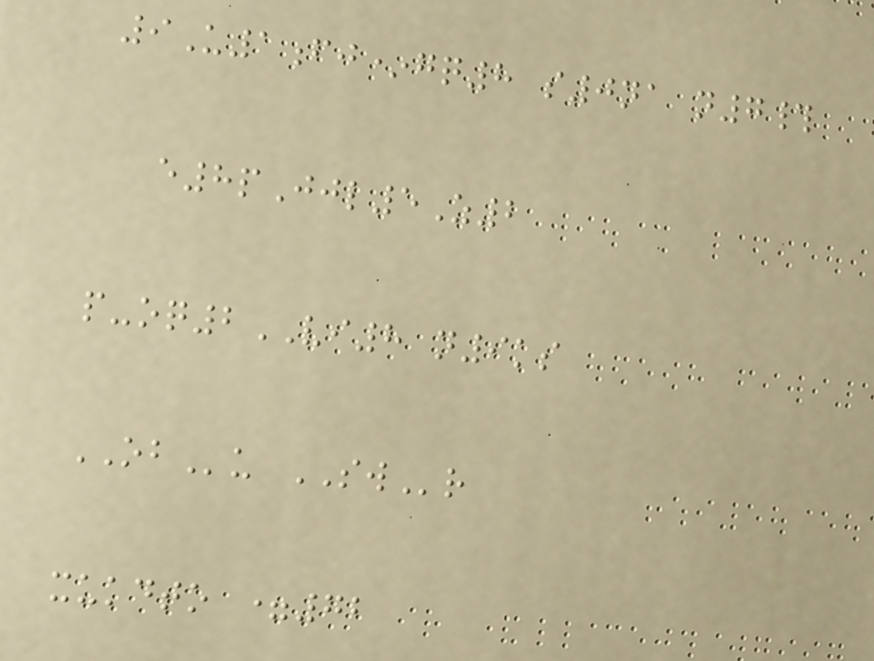9U1fj*gq8 s0na n7#
e8pJjl5Z2
p-oq2VI8 n9ks
OBu SWr
xukdto =72
